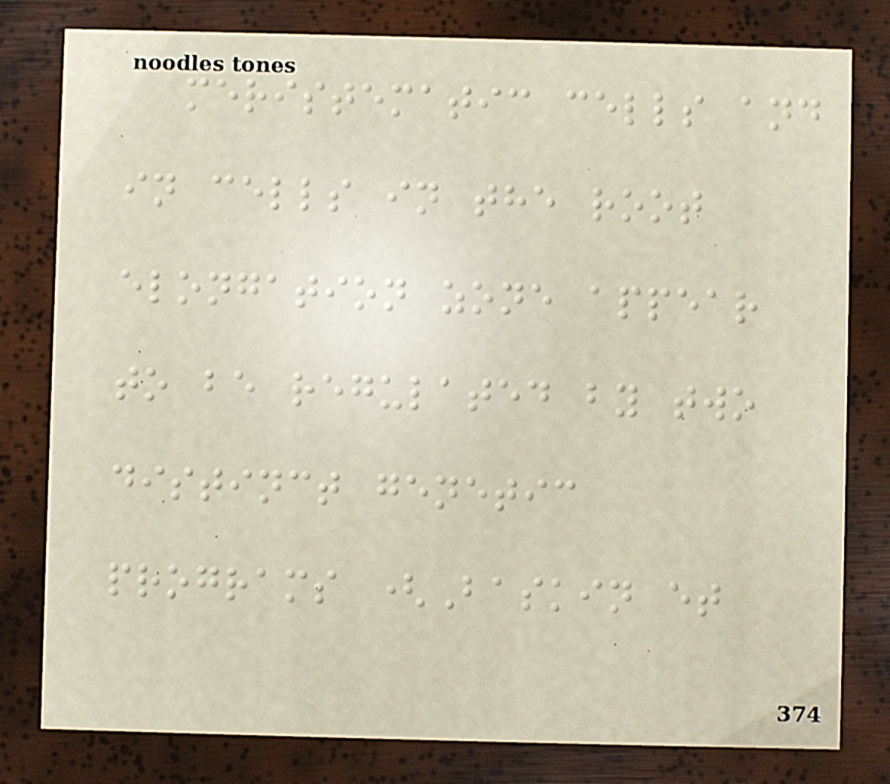meristematic cells and
in cells in the root
elongation zone appear
to be regulated by two
distinct genetic
programs (Baskin et
